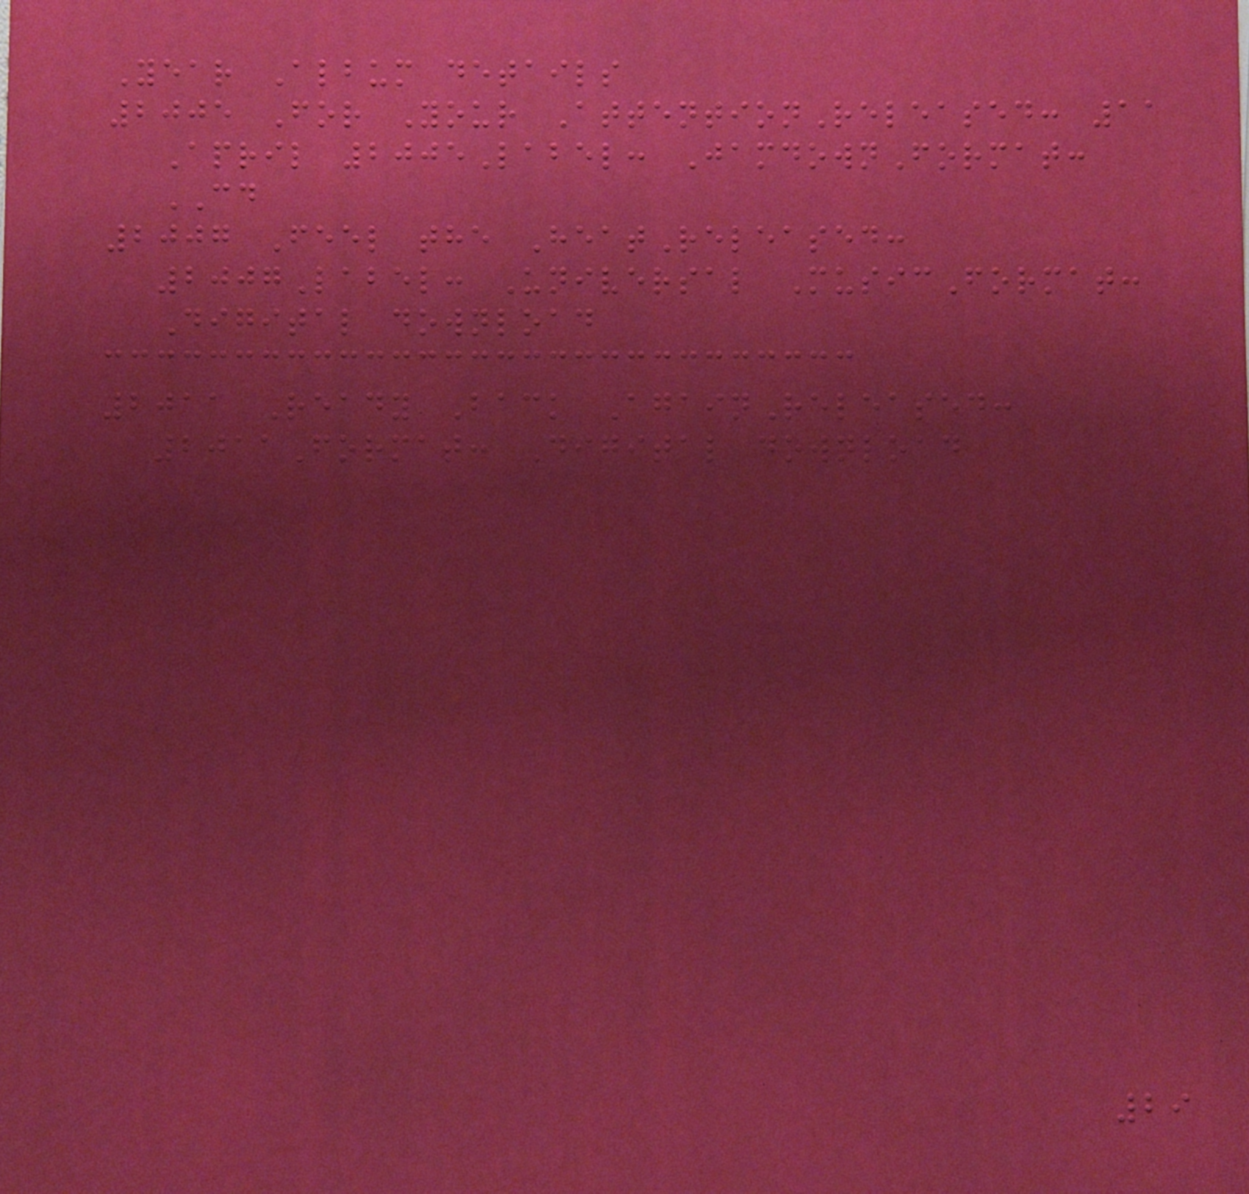Year Album details
2005 For Your AttentionReleased: 11
April 2005Label: JamdownFormat:
CD
2007 Feel the HeatReleased:
2007Label: Universal MusicFormat:
Digital download
2011 Ready Back AgainReleased:
2011Format: Digital download
29
